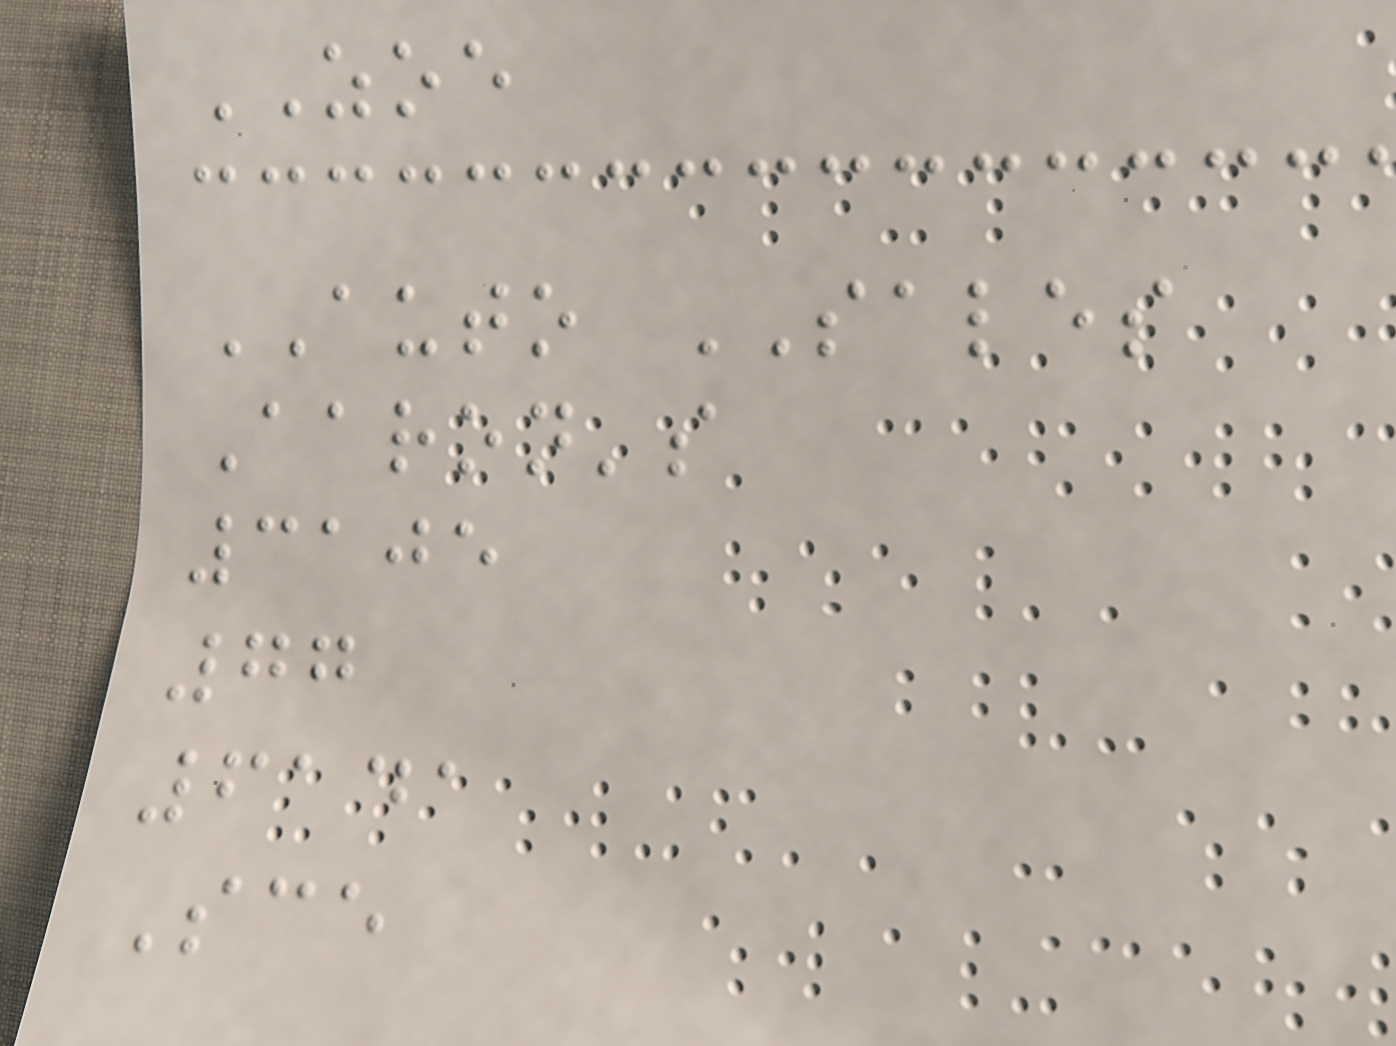ZOE
AUTO SALES
Aaron's
3105
77
6141
Sce
